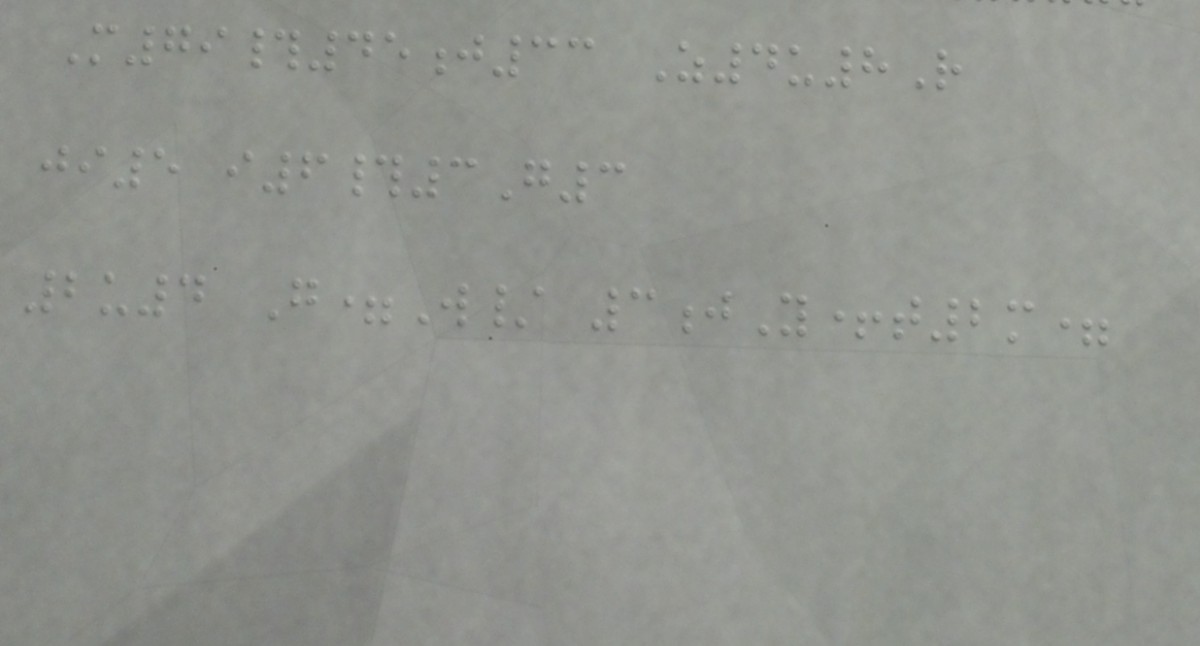M79#45j33 Z4u8R
ji5 i6#3G3
2u4 G=W/ 3jY+t2m=
